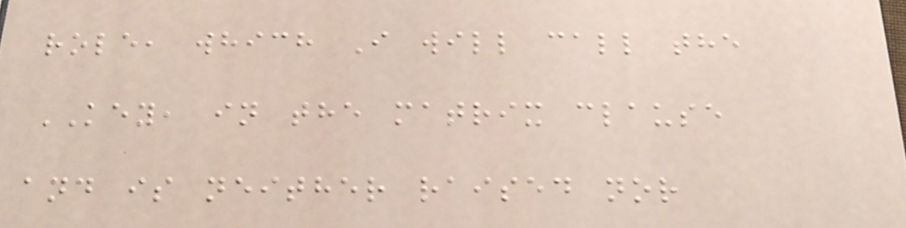role, which I will call the
KEY, in the matrix clause
and is neither raised nor
